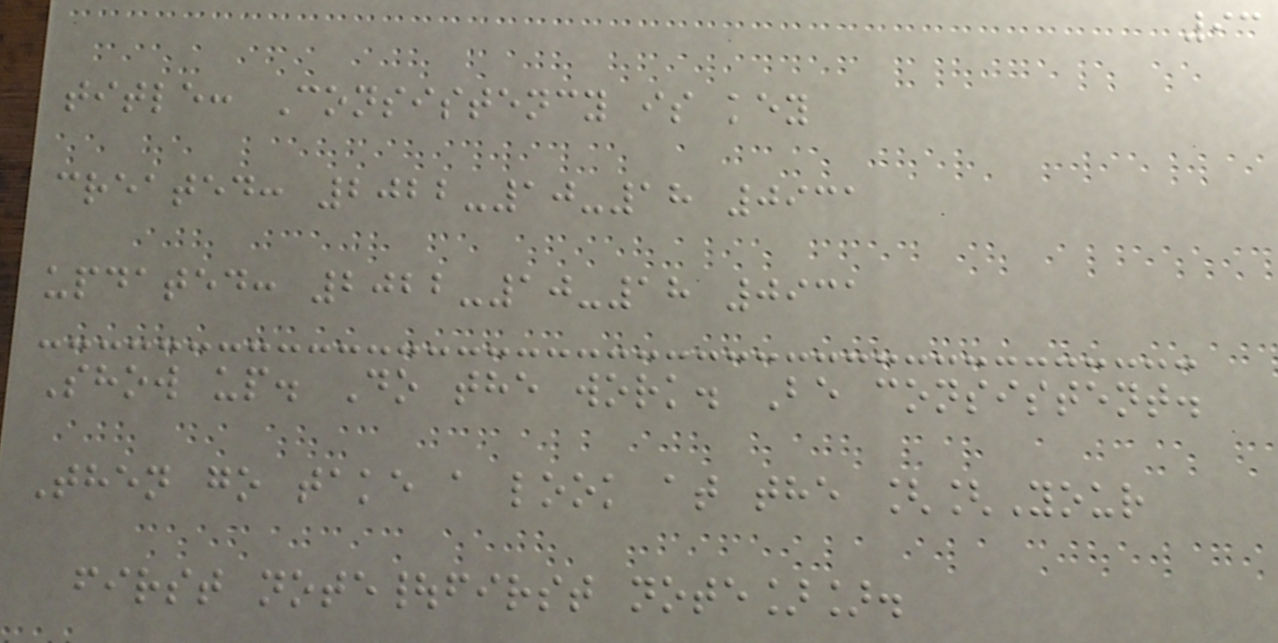93
title: Consistency is key
created: 2022-10-18 0931
updated: 2022-10-18 0931
Show up. Do the work. Be consistent.
Then go take a look at the [[Your
first note|first note]].
